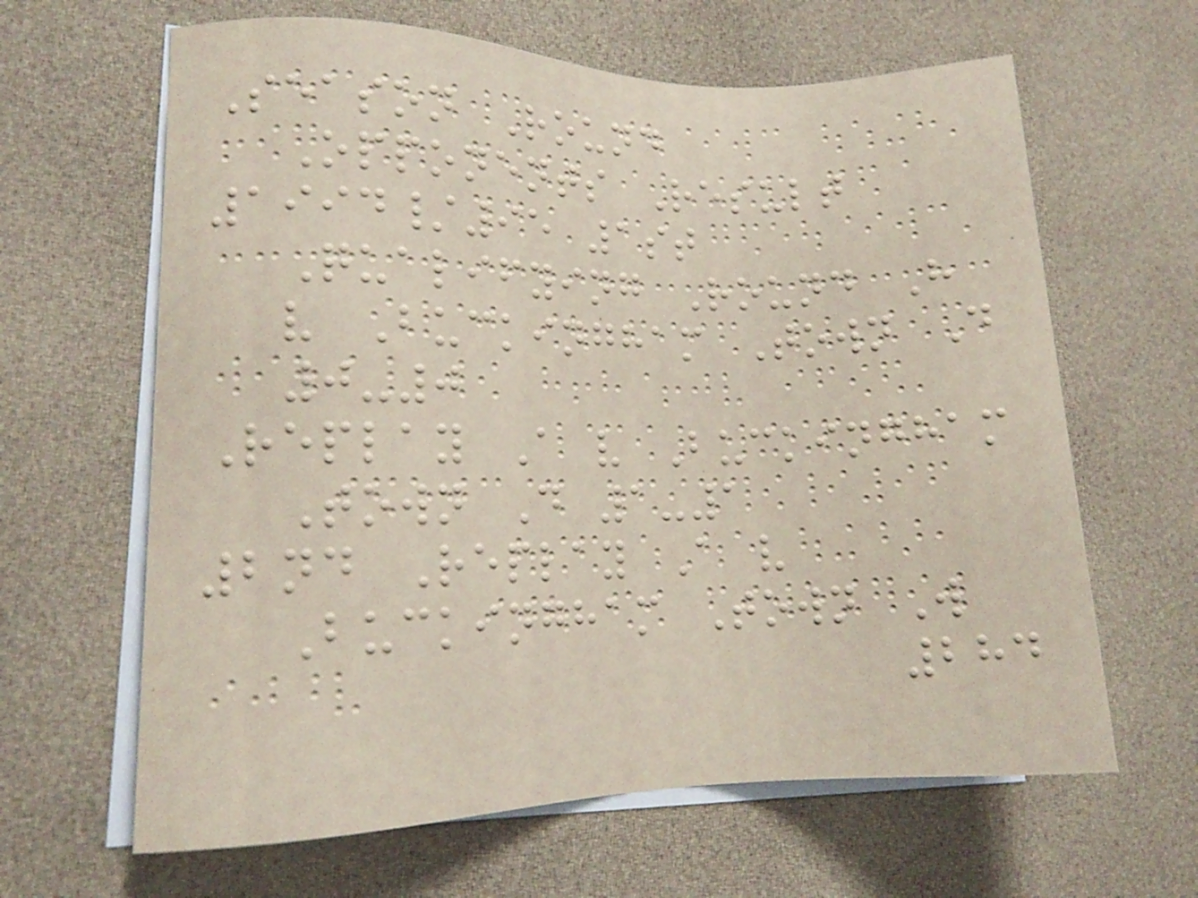Season Round
Opponents Result
1994/95 1st
Qualifying Round H
v Buckingham Town D
0-0
Replay A v Buckingham
Town D 1-1
2nd Replay A v
Buckingham Town W
284
